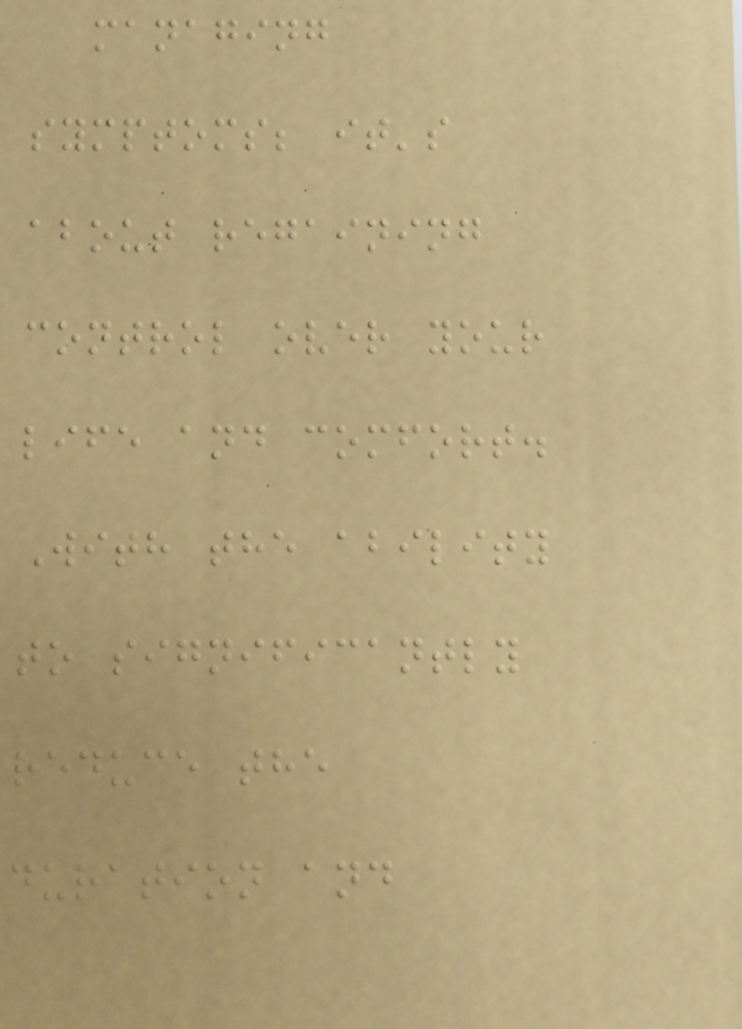managing
symptoms; it's
about regaining
control over your
life and comfort.
With the ability
to significantly
reduce the
duration and
